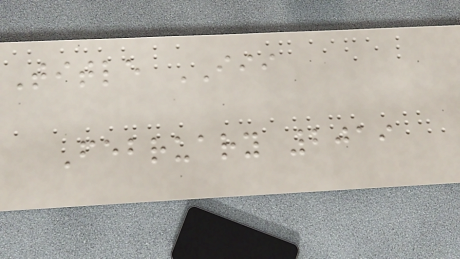Title III
February 2019
